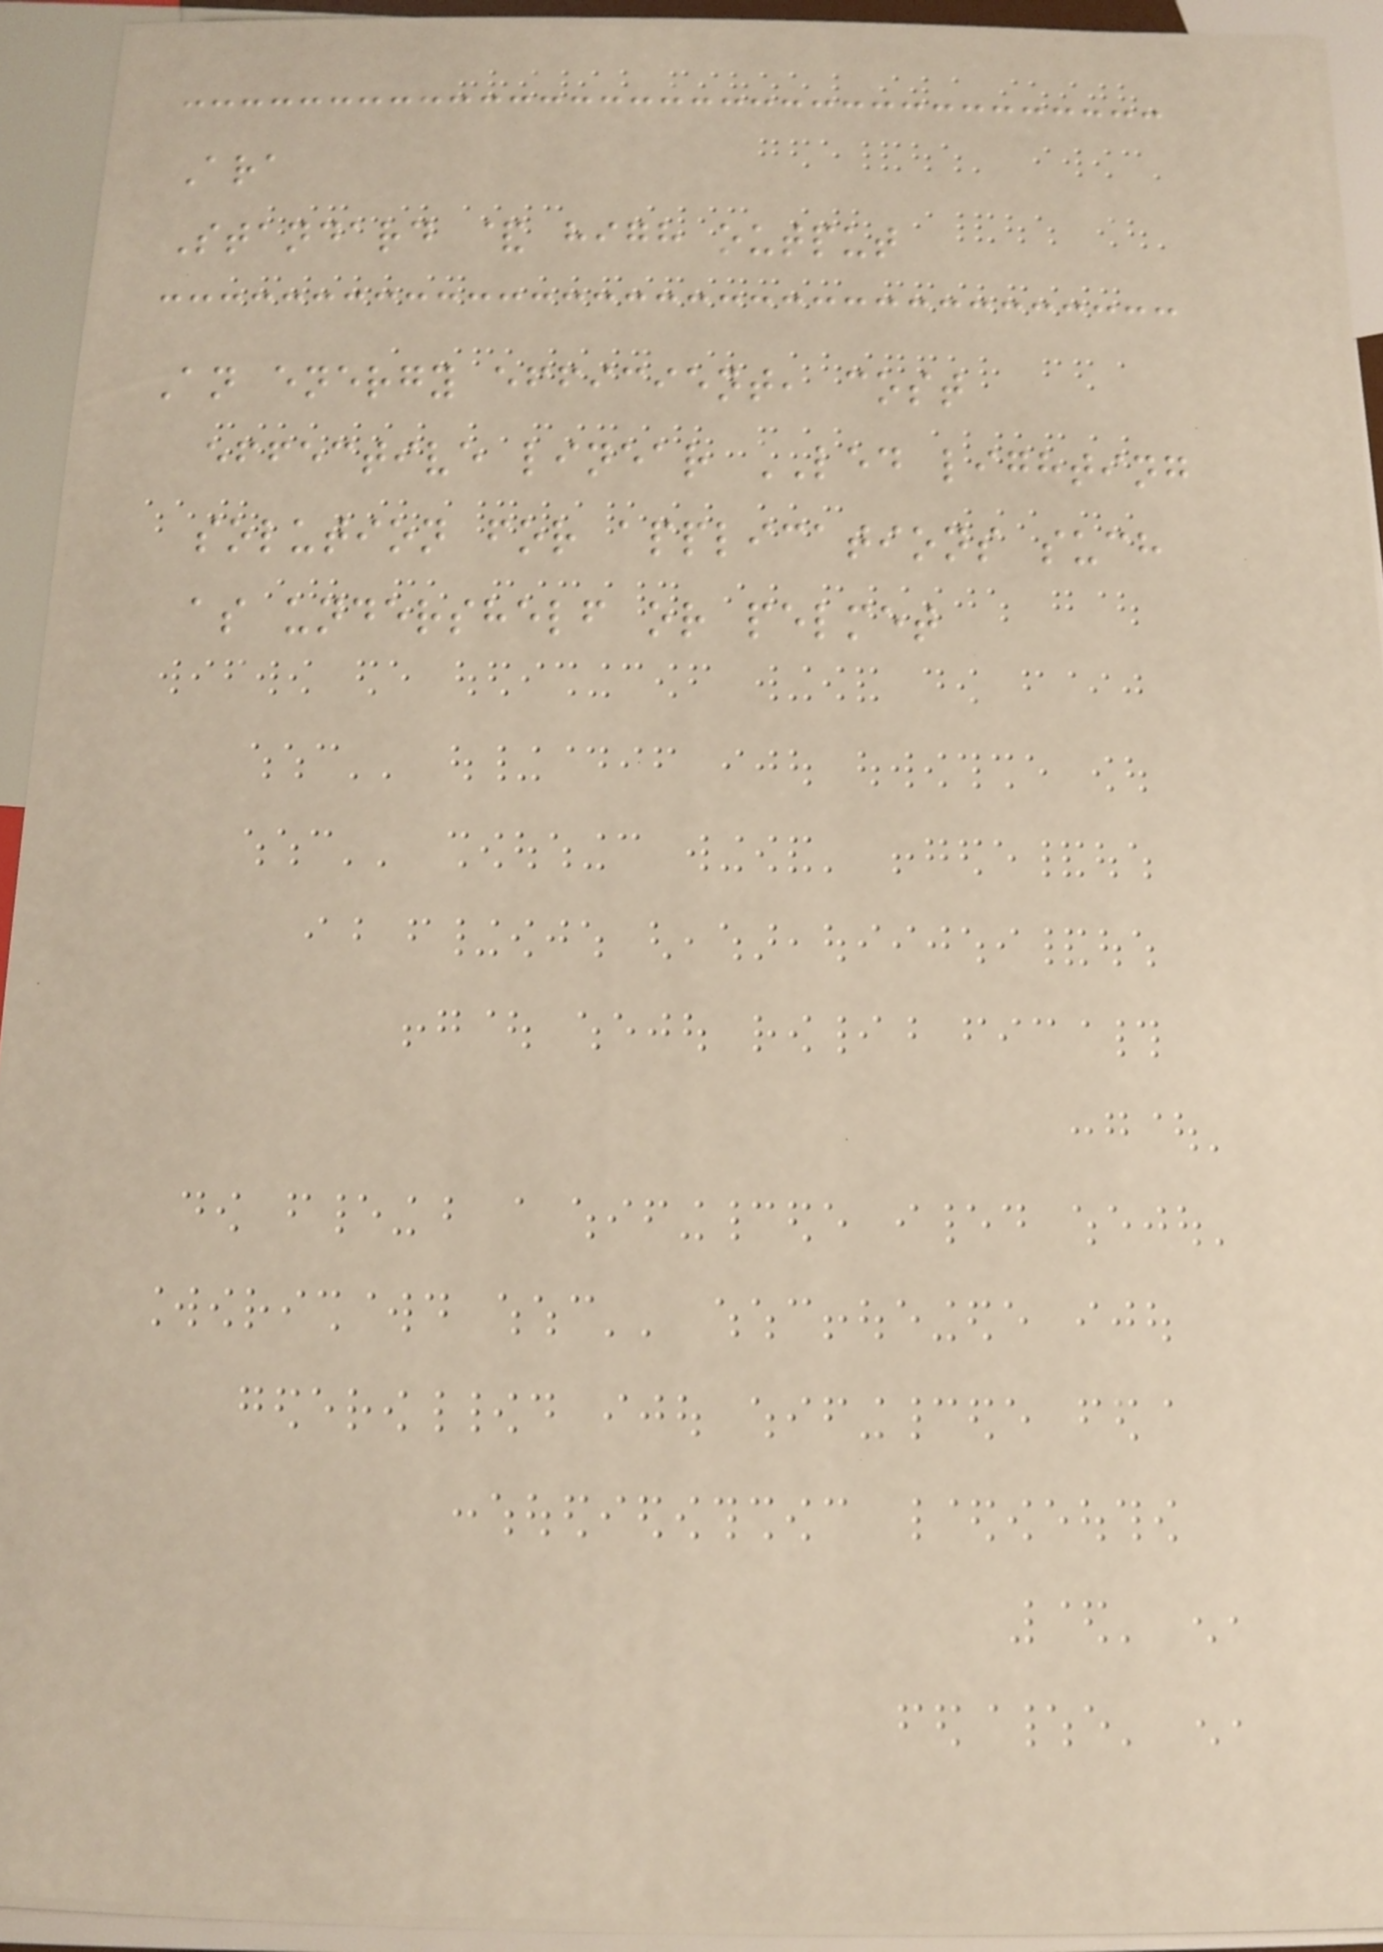Ara
Standard & high output
An energy efficient, cost
effective linear LED lighting
solution for applications such
as undershelf or pelmet
